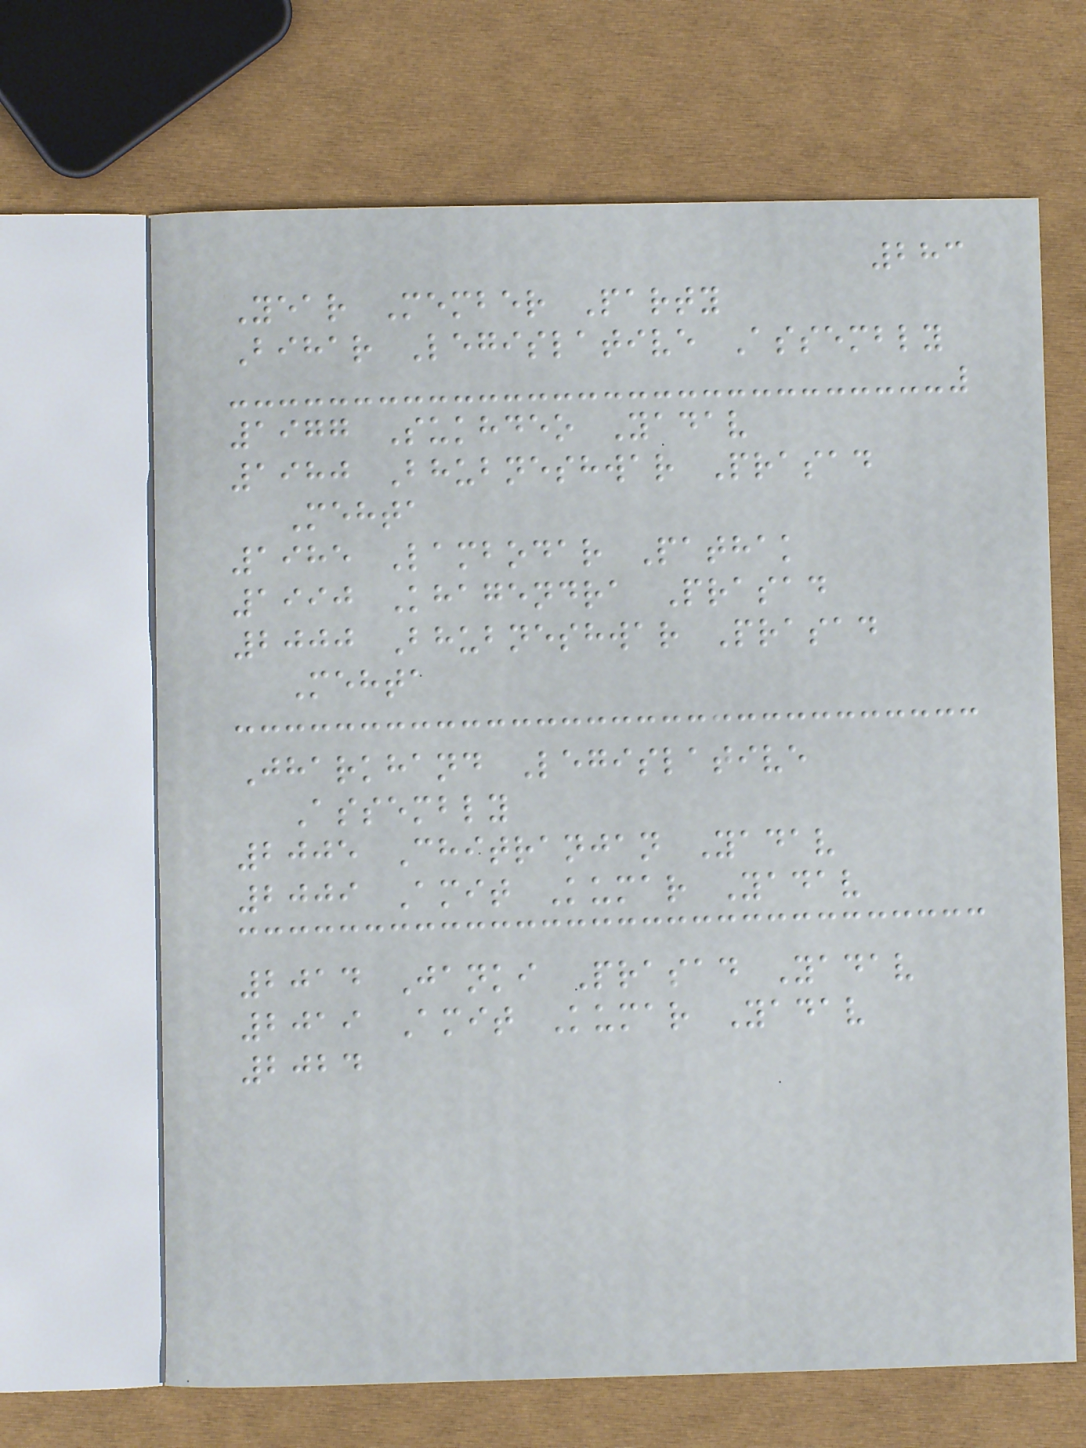283
Year Member Party
Bihar Legislative Assembly
1977 Sukhdeo Yadav
1980 Bhubneshwar Prasad
Mehta
1985 Lambodar Pathak
1990 Khagendra Prasad
2000 Bhubneshwar Prasad
Mehta
Jharkhand Legislative
Assembly
2005 Chitranjan Yadav
2009 Amit Kumar Yadav
2014 Janki Prasad Yadav
2019 Amit Kumar Yadav
2024
